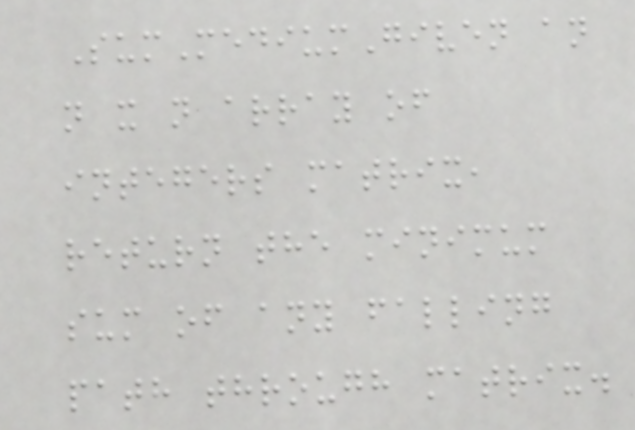SumMediumGiven an
n x n array of
integers matrix,
return the minimum
sum of any falling
path through matrix.
